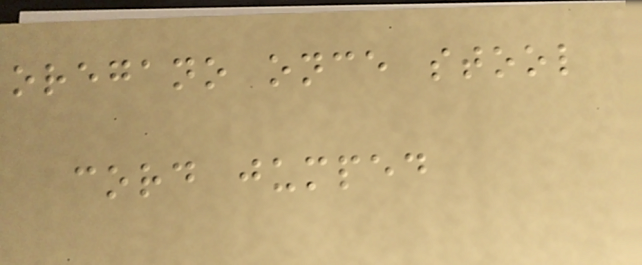oregano once stool
cord jumped
